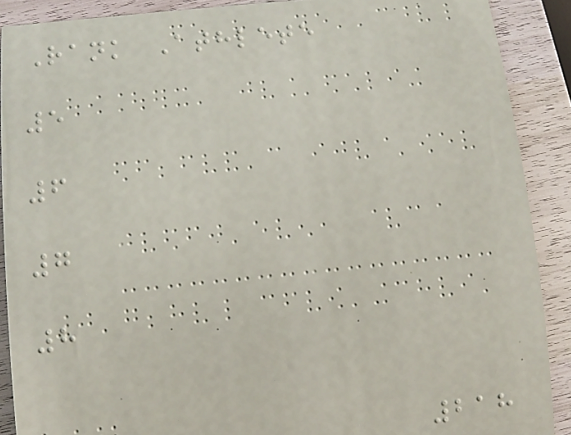Rank Athlete
5
6
7
8
218
